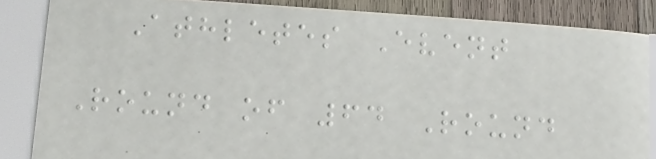Athletes Event
Round of 64 Round
